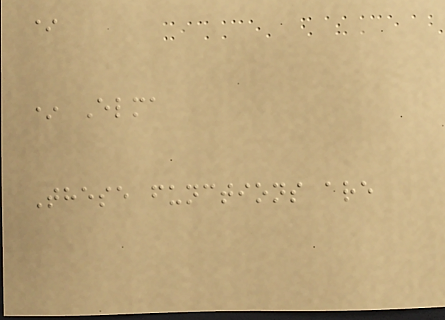*
* Elma
These functions are
